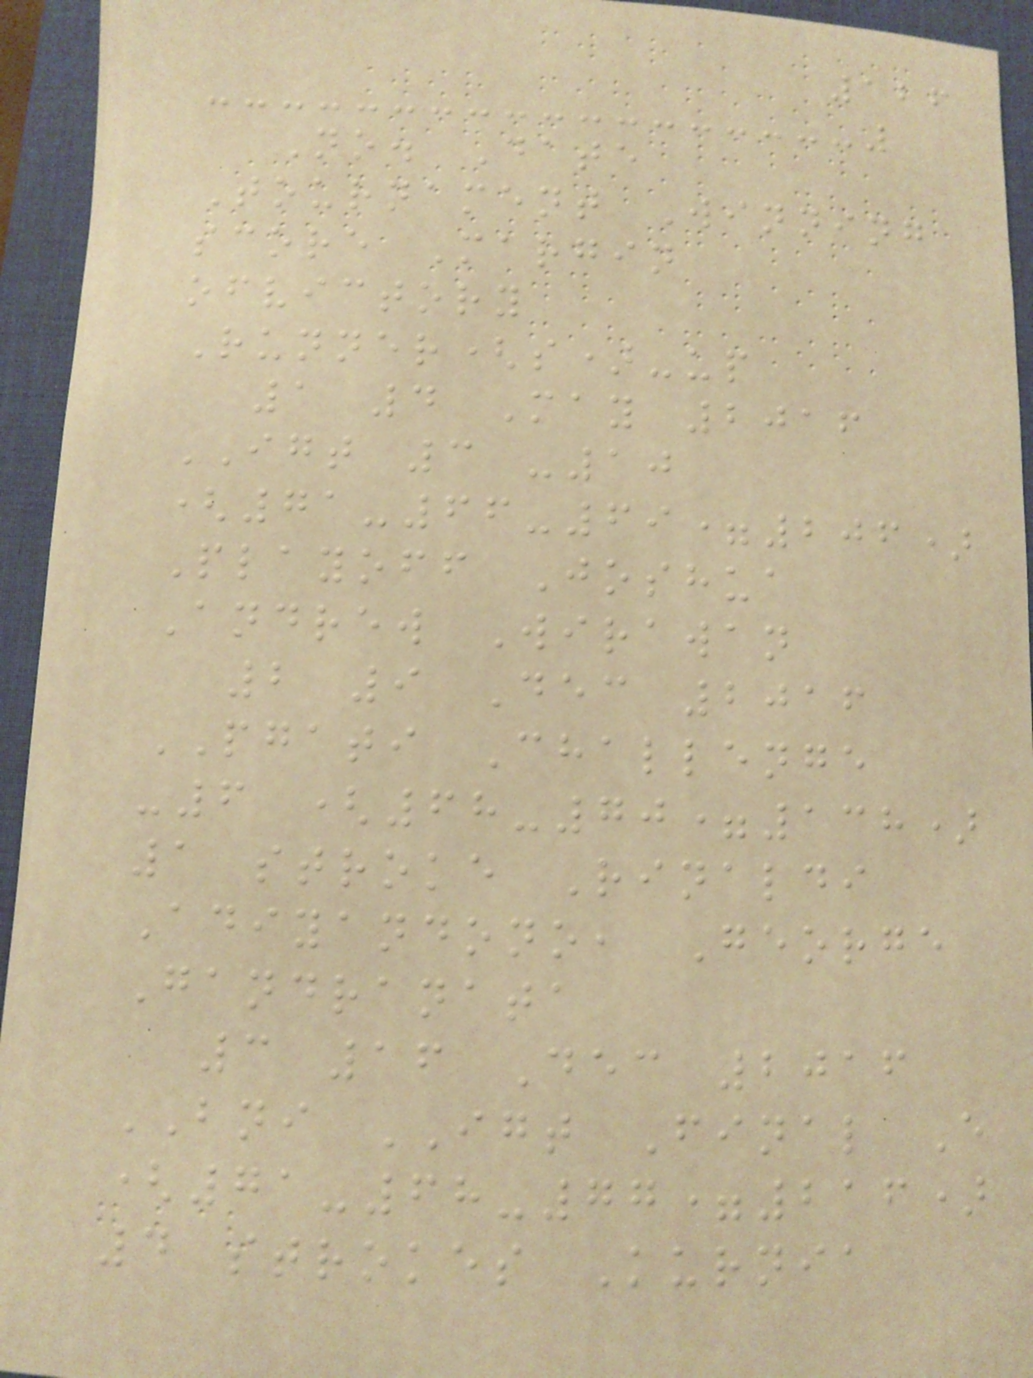126
No. Date
Tournament Winning
score Margin
ofvictory
Runner(s)-up
1 4 May 2016
IGT 3 -10
(71-66-69=206)
Playoff Joshua
Andrew Wirawan
2 9 Dec 2016
PGATI Challenge
-6 (68-70=138)
1 stroke Rinaldi
Adiyandono, George
Gandranata
3 16 Dec 2016
BNI IGT Final E
(71-68-77=216)
4 strokes Kurnia
